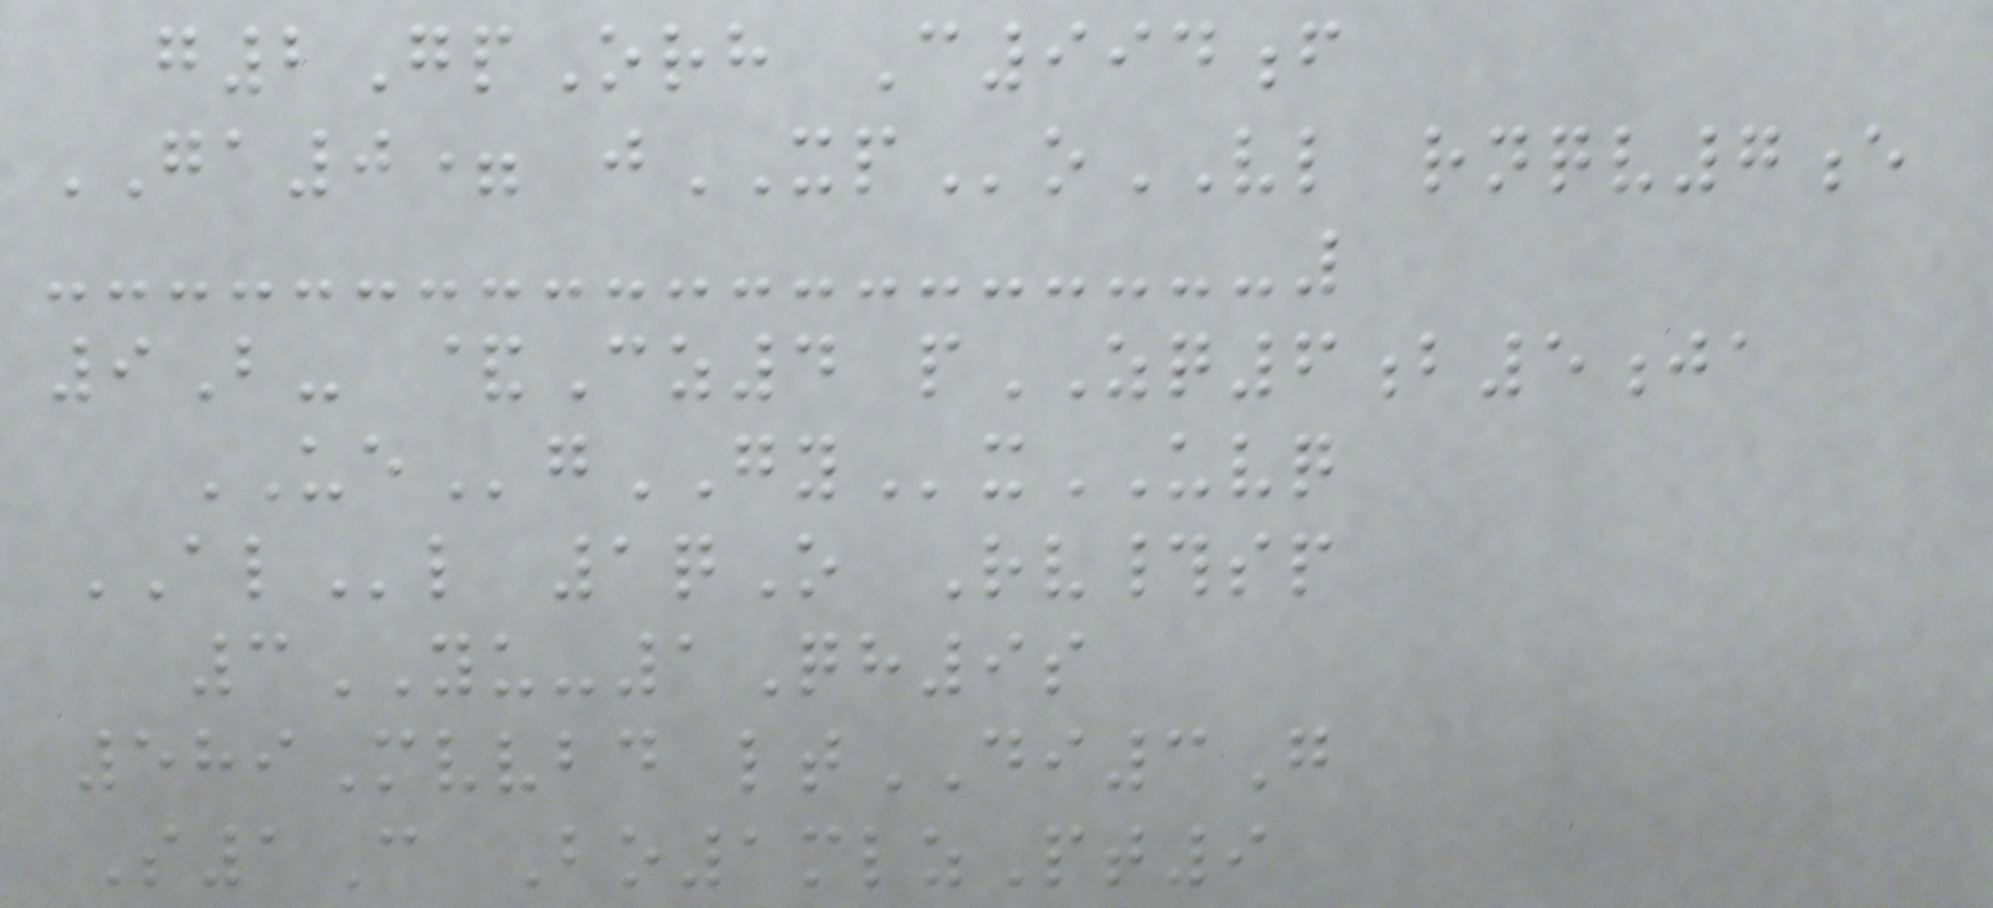g2GpOrh C994f
GA0= jXPoVL rnqv7e
9B- &Cz4 pZQ6b5ja
UEgGYxUVQ
ALl 1qO Rv#sp
3YU-1Qh9s
589Mvvbd ltDI3G
S1C Bo1mlzPt9
